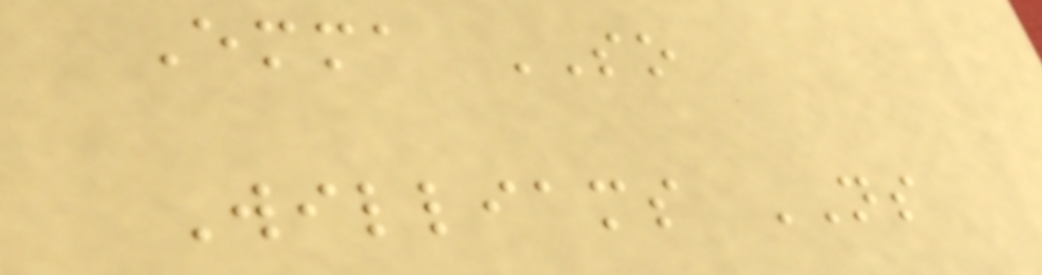Emma SO
Williams NS
